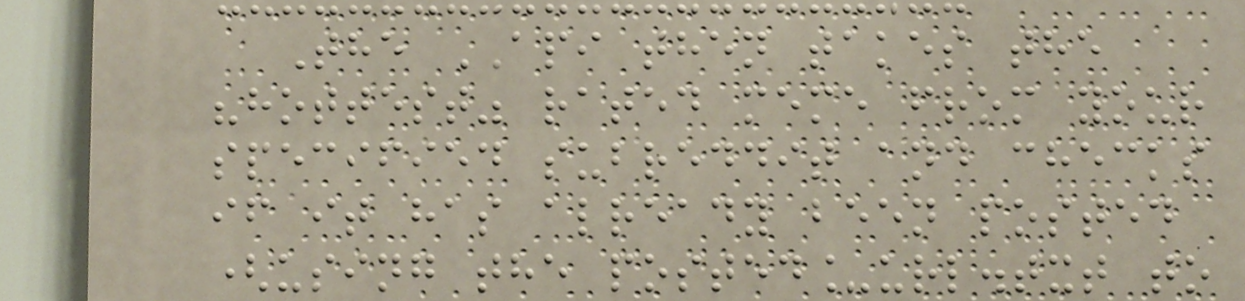The API then takes the
"hottest" rated meme from your
specified subreddit and checks
if it has already been posted
(using the posted_url.txt to
